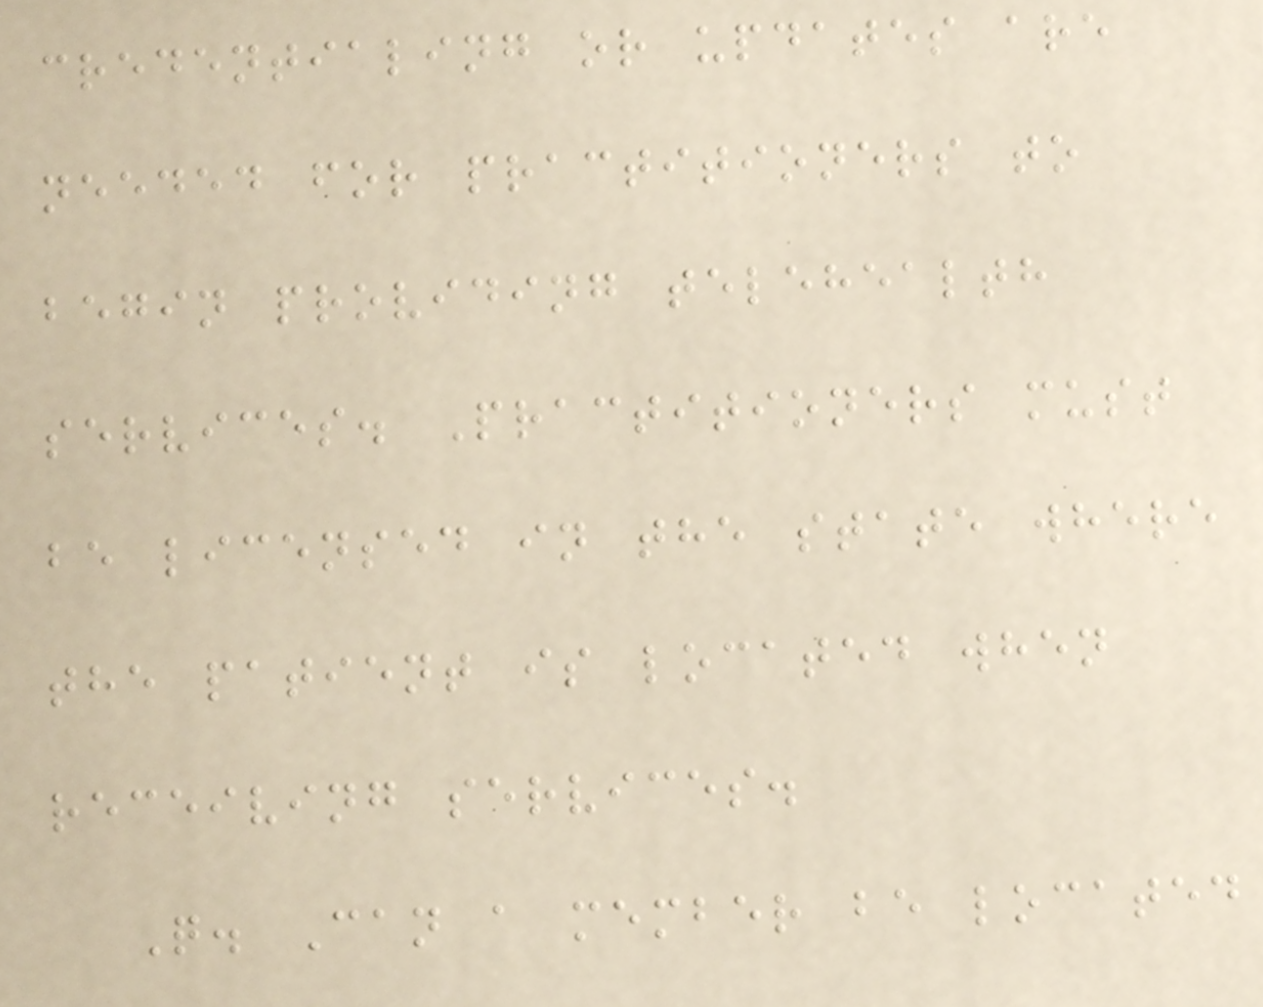credentialing or updates are
needed for practitioners to
begin providing telehealth
services. Practitioners must
be licensed in the state where
the patient is located when
receiving services.
Q. Can a member be located
